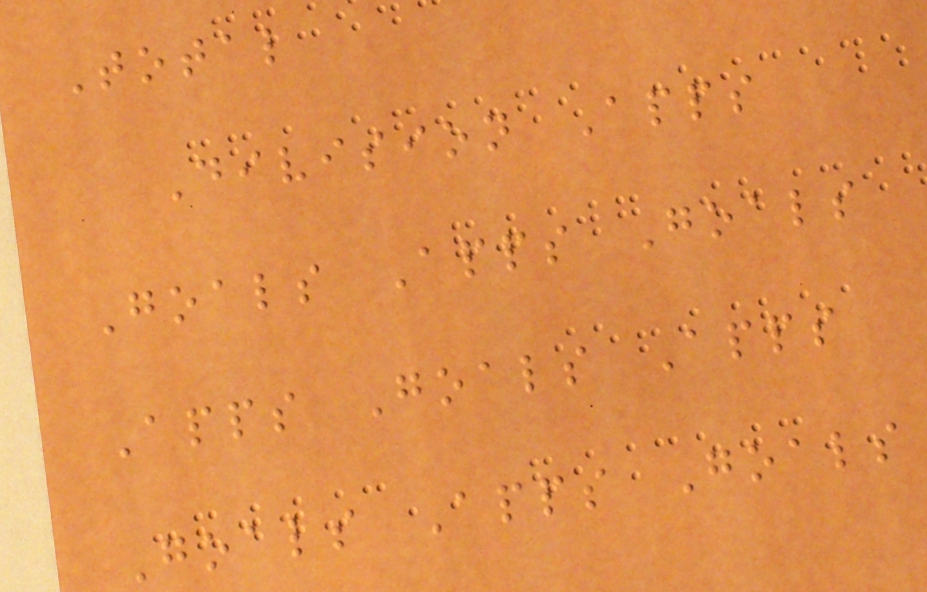Total
Division Apps
Goals Apps Goals
Apps Goals Apps
Goals Apps Goals
